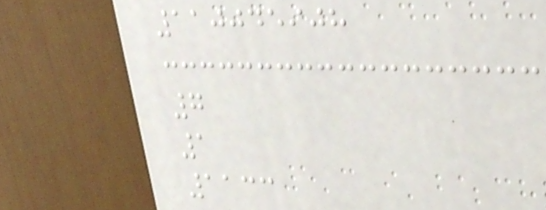110045908
7
1
1133
